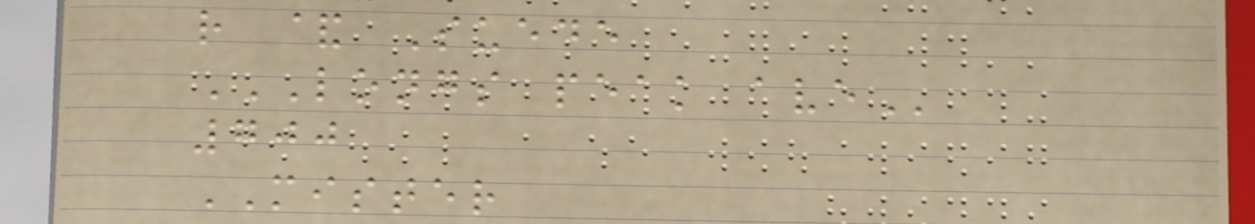r & Suede
LONGS PEAK AVE
700
MISTER
